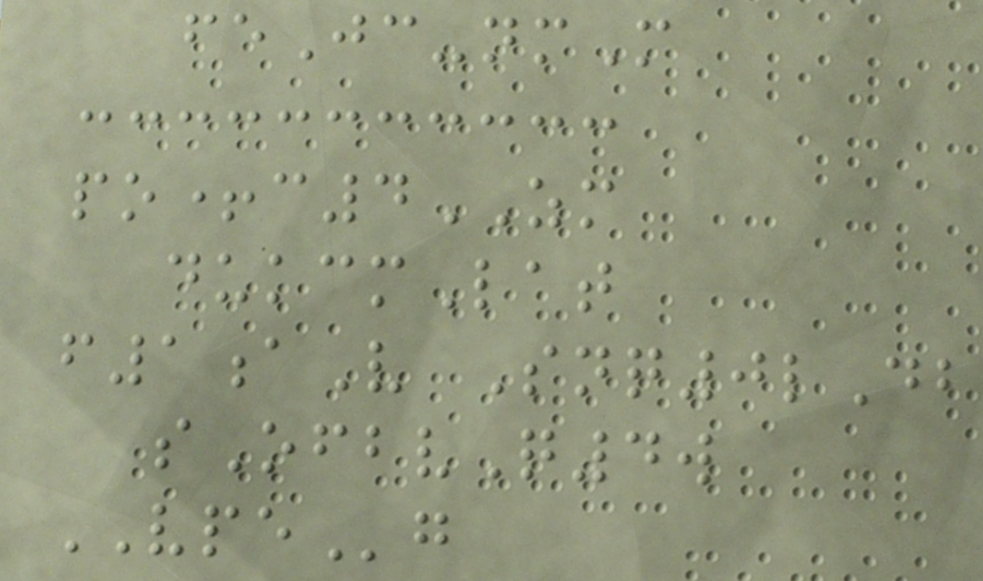feJc-nmM
po+c4ZM
dukcmLat
f1aV Snq0lDb
sOfbvQ4w
VPEg
